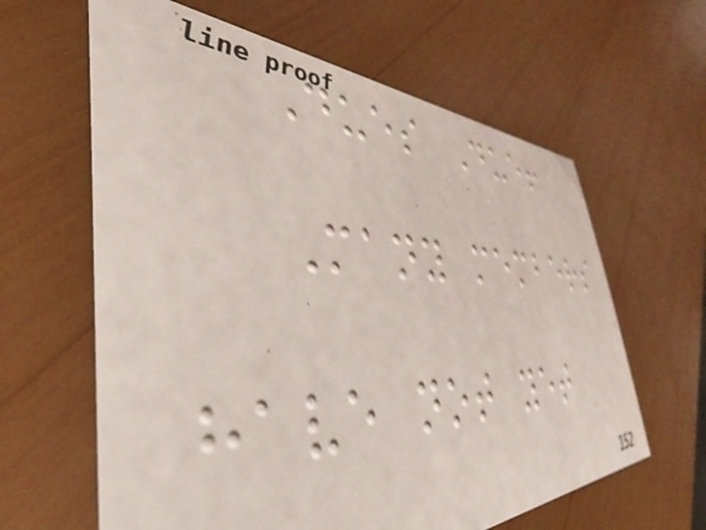Dues Due!
Many members
have not yet
